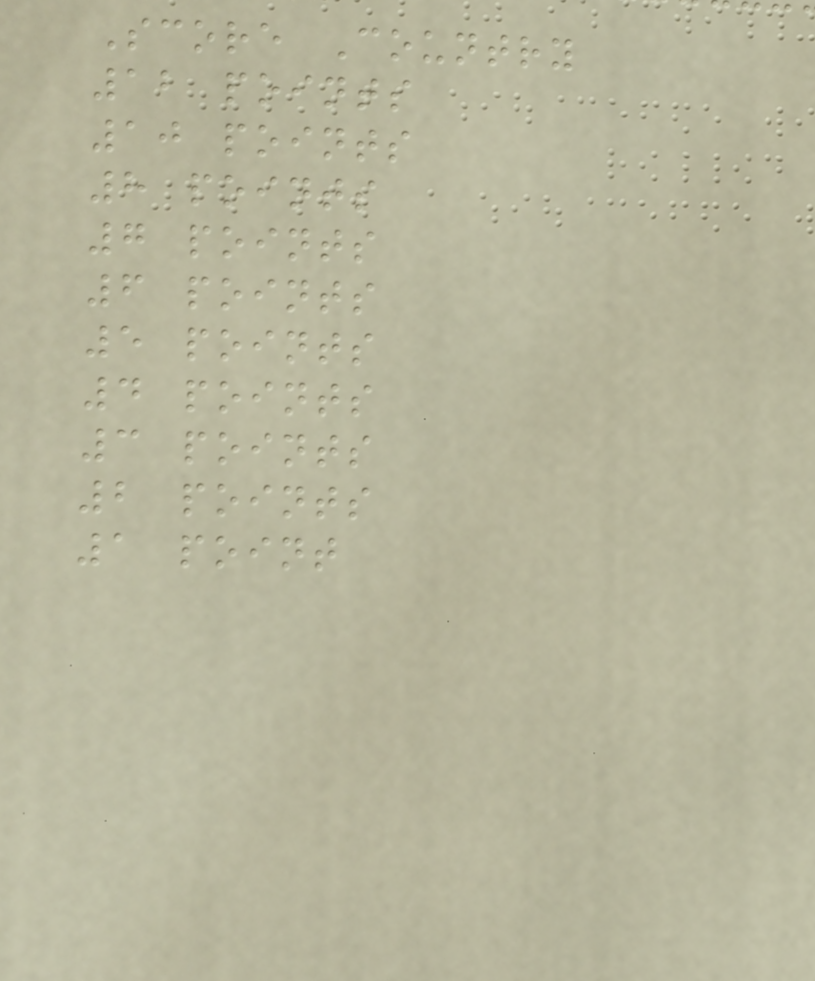Score Country
12 points
10 points
8 points
7 points
6 points
5 points
4 points
3 points
2 points
1 point
